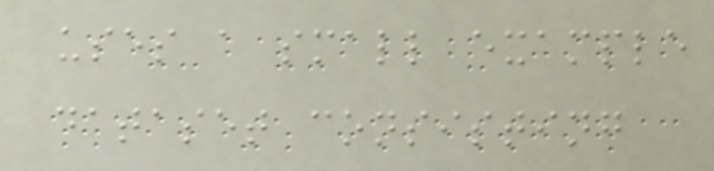uses a small example
dataset consisting
